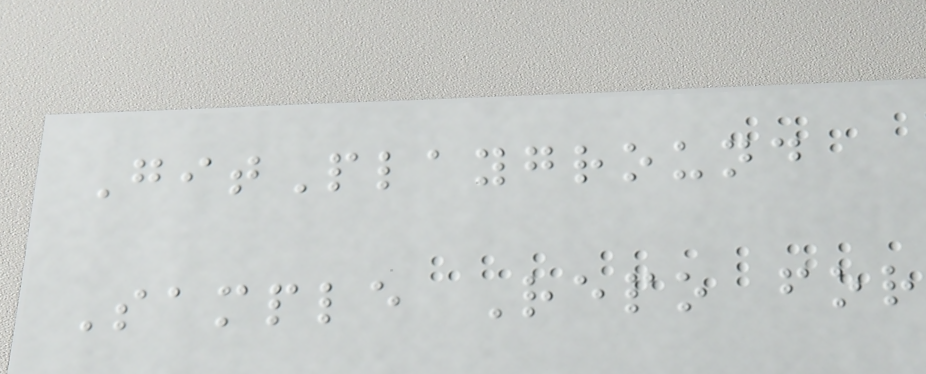GitPlayground
Sample Repo for
